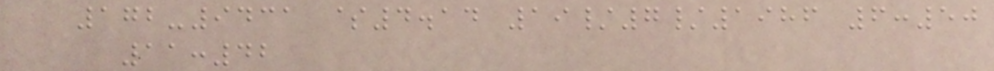172-9431 $4.14 19/7/1986 6:50
11:42
